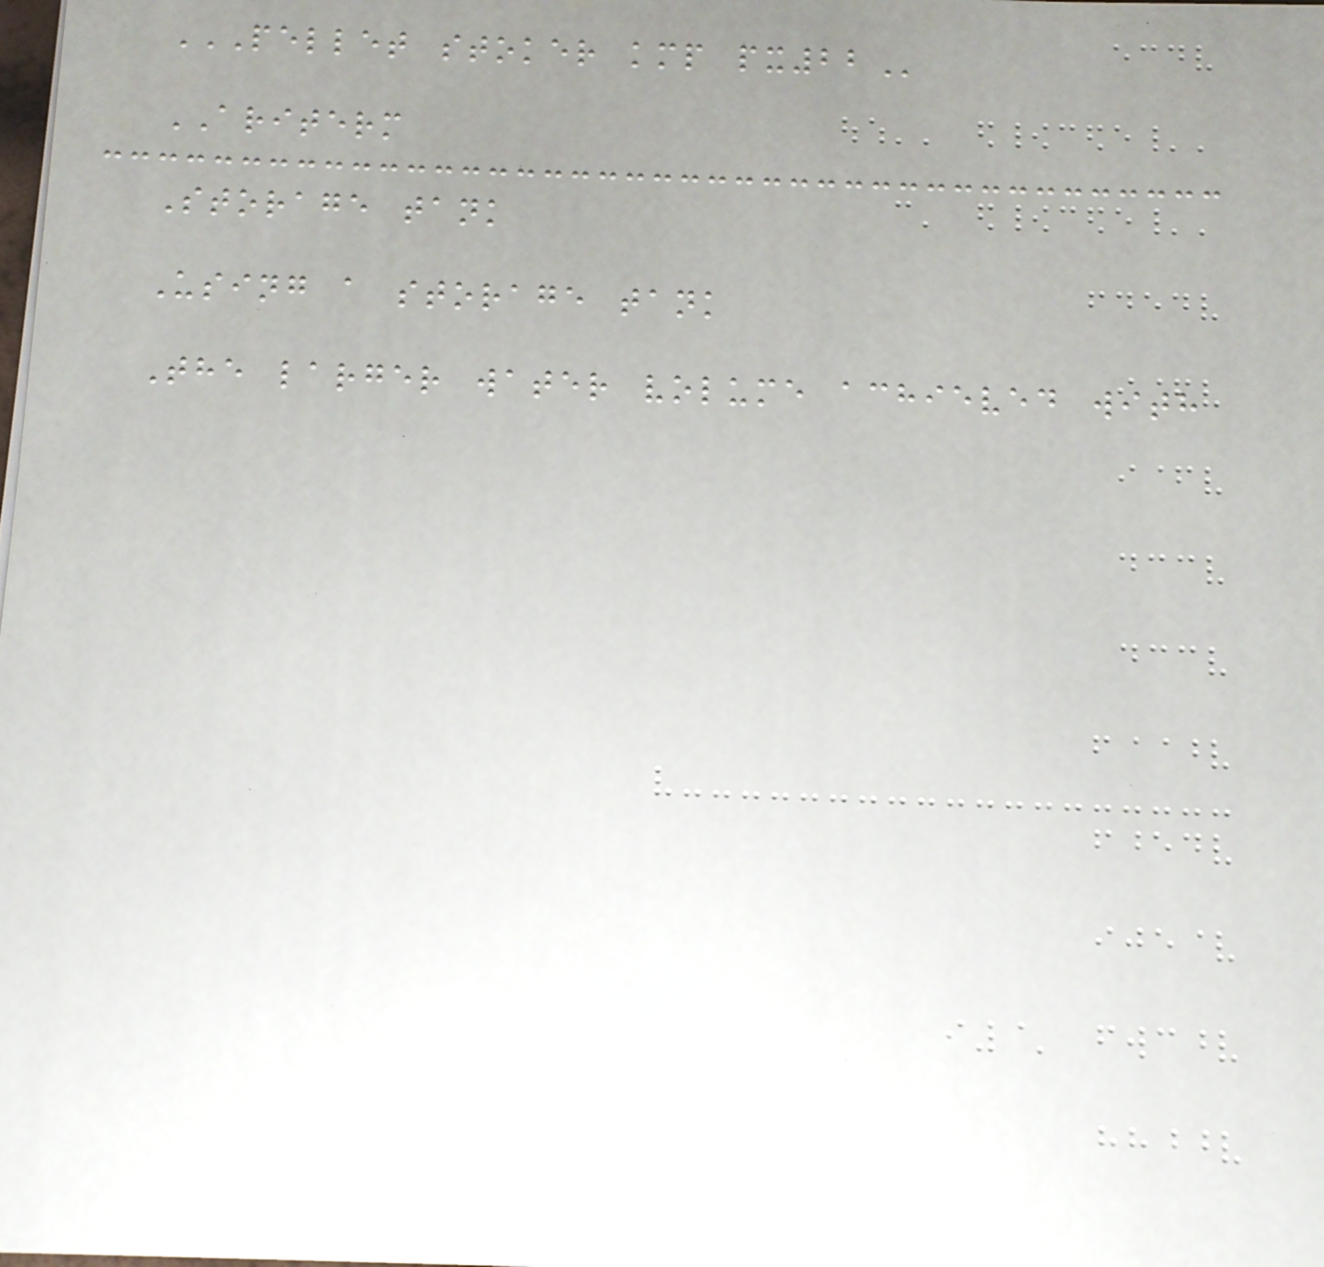PELLET STOKER KMP PX22
ARITERM
Storage tank
Using a storage tank
The larger water volume achieved with
